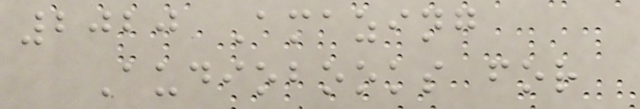2020 Amazing
Audiobooks for
